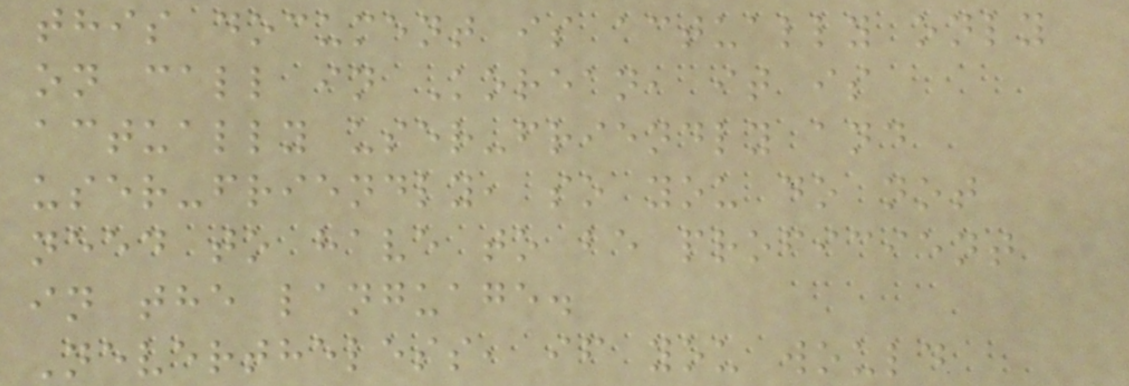this document is actually only
on call in Korean, it is
actually user-friendly and
user-friendly, so you do not
need to have to be proficient
in the language.
Nevertheless, if you would
